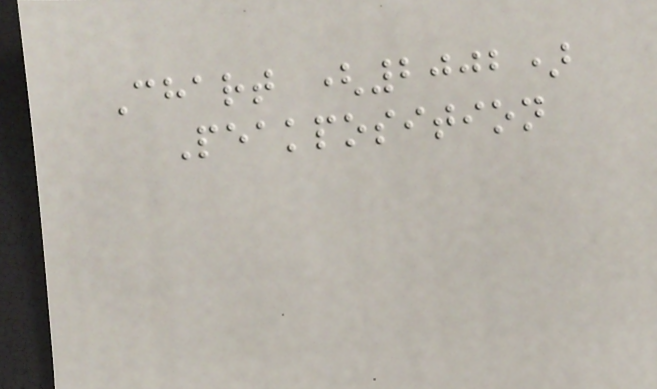Chart (2002)
Peakposition
